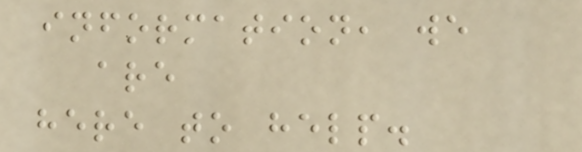information, we
are
here to help.
